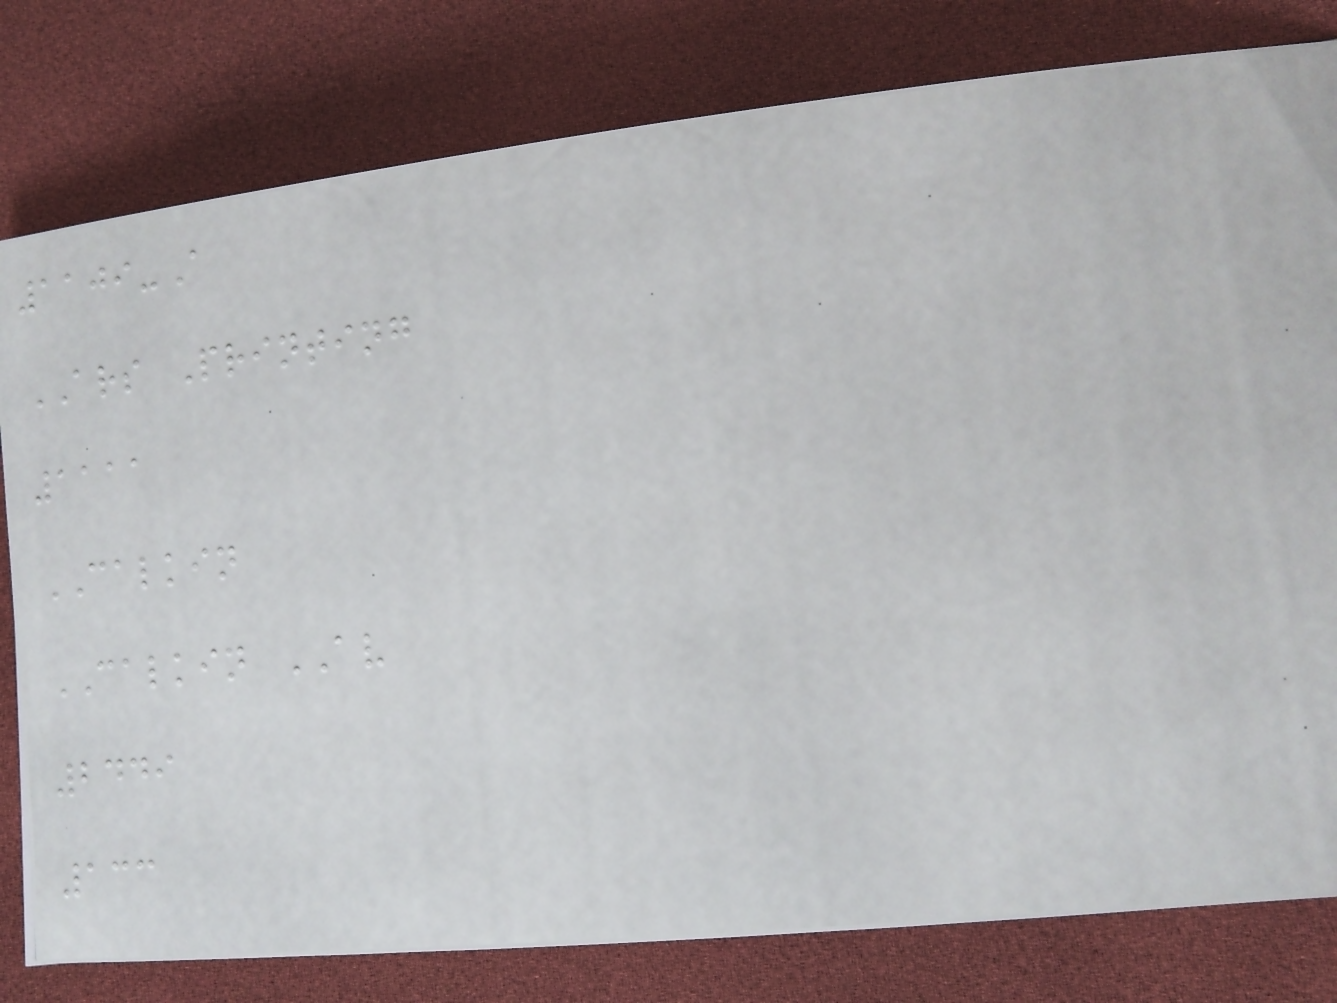1109-A
ARS Printing
1111
CALKIN
CALKIN AV
2449
133
